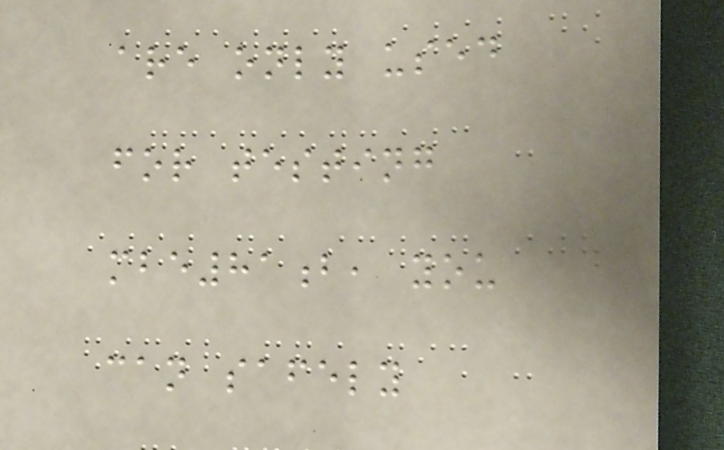are only used
for testing
mbe81b, you
can safely
